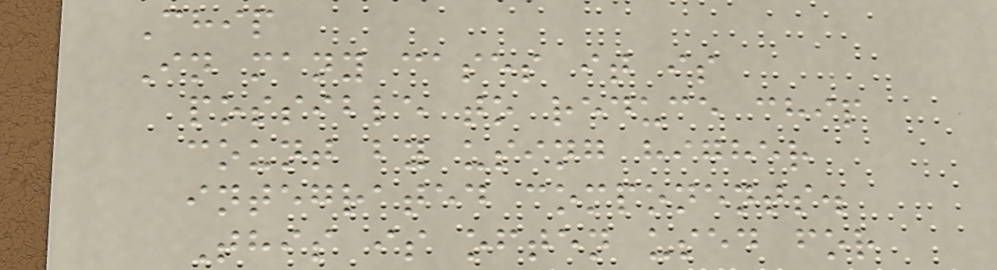Chip
In many cases it is
possible to reduce chip
count by using higher
integrated components.
This is often used for
